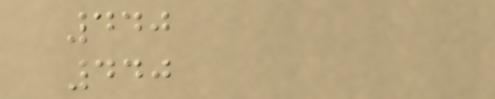440
440
